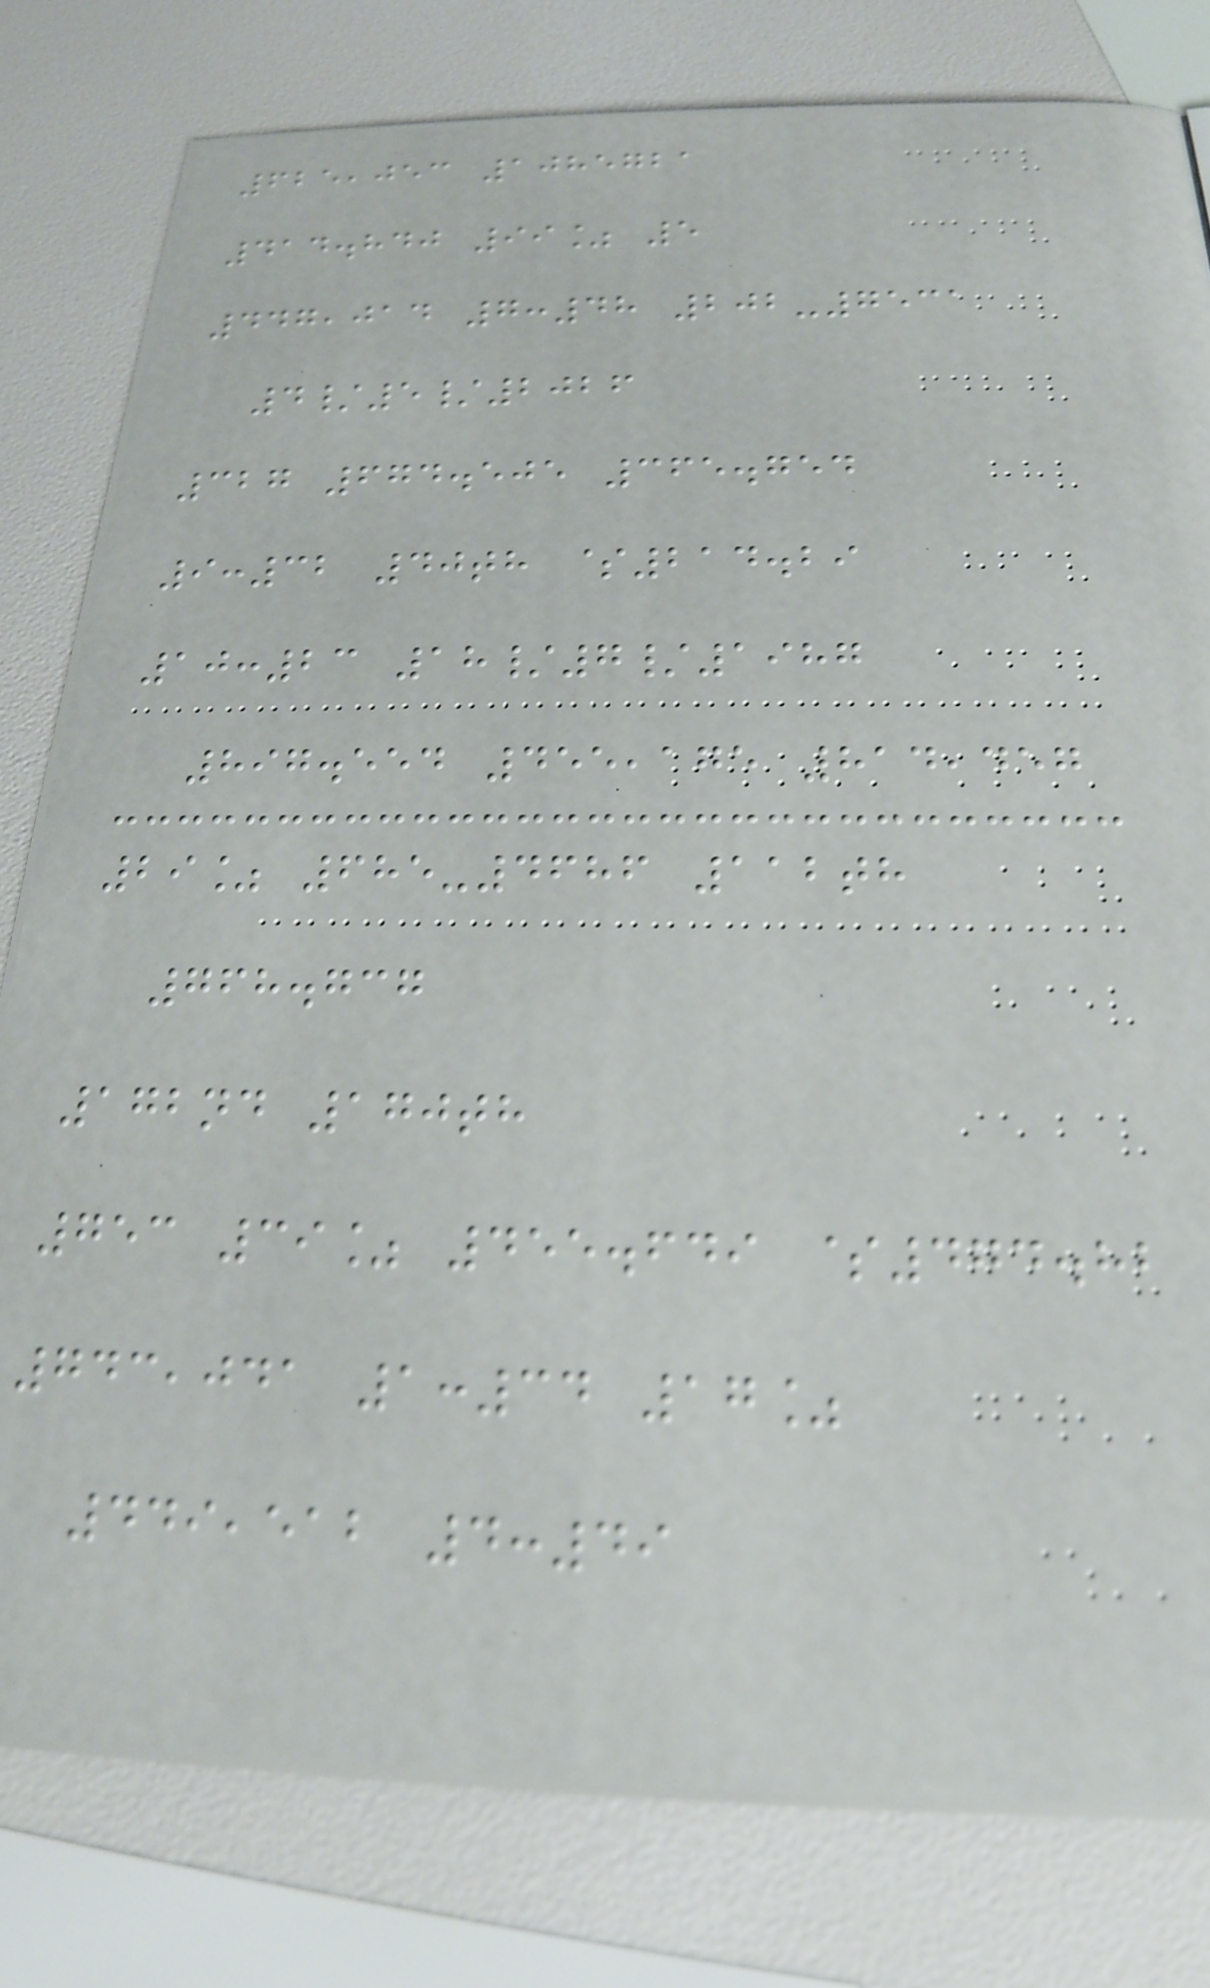625,053 1085721
414.840 99% 5
447,014 7:48 202-7531
4/5/2026
327 674.505 365.754
9:32 40th $214.29
10:23 18/7/1987
897.554 455,175 814,457
29% 685-4686 112th
768.737
172nd 170th
753 39% 455.649 $474.82
743,041 1:34 17%
449,512 4:49
